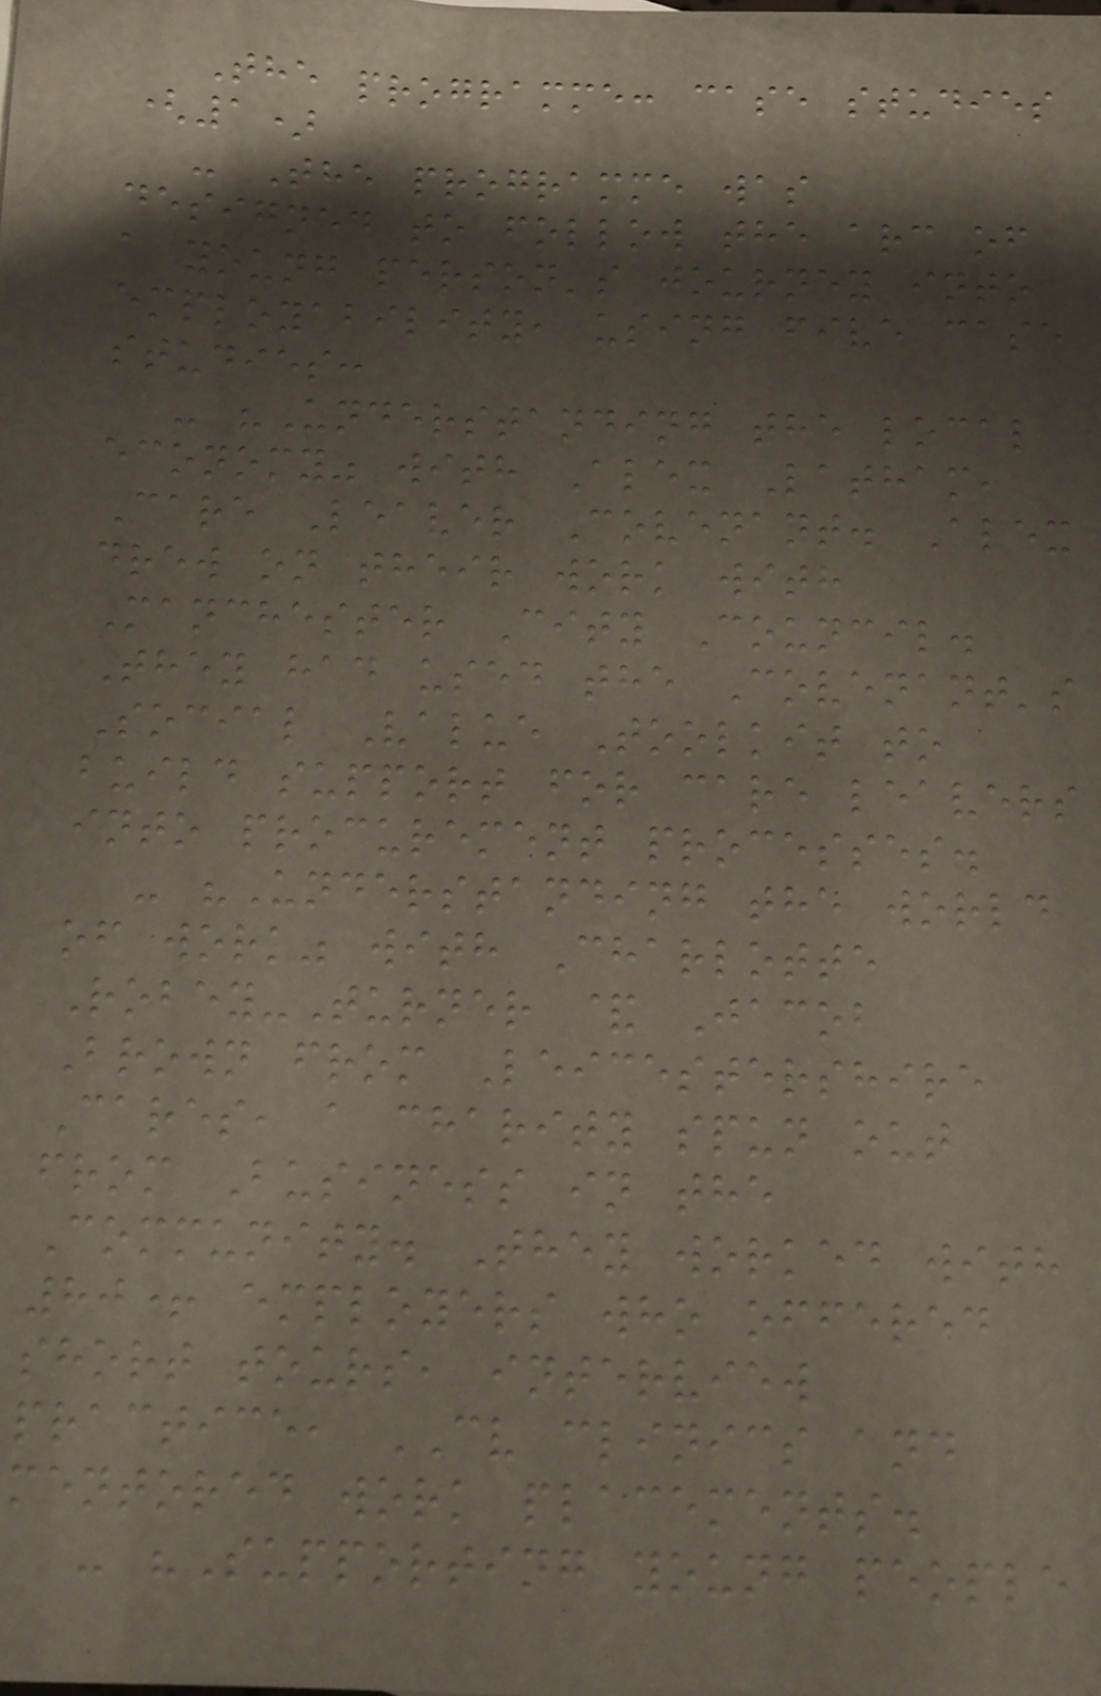The programme: case studies
(1)
- The programme was
designed to follow the arc of
a young person's journey into
employability, using five case
studies:
- "Understanding the local
economy" with Alex Latham,
Care Leaver Covenant. Alex
drew on their work with
Manchester City Council.
They had used the Covenant's
Social Value Toolkit to
build support for care leavers
into procurement processes.
- "Understanding the world
of work" with Charlotte
Robey-Turner & Jacob
Brown from Leicestershire
Cares, a charity spun out
from Business in the
Community. They worked with
80+ employers who offered
short tours, interview
practice, CV clinics and
mentored work placements.
- "Supporting young people
